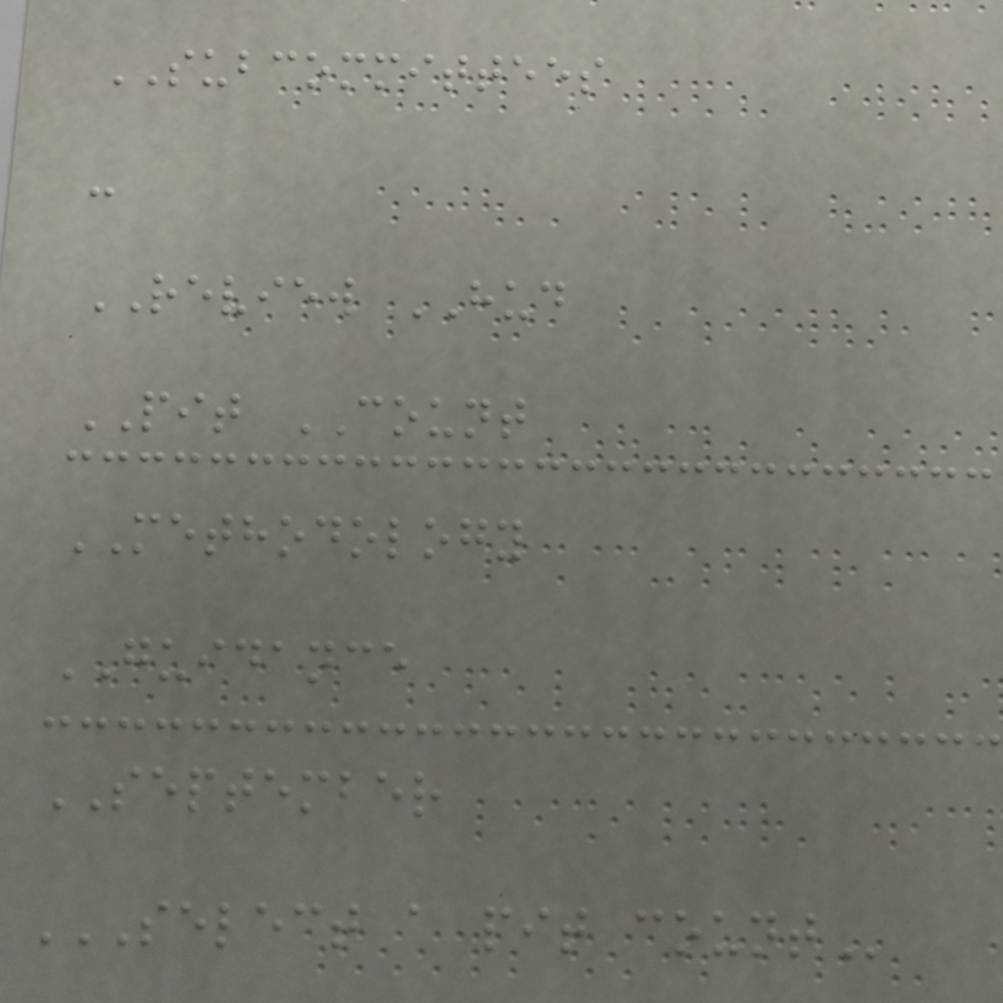SUBCOMMITTEES
-
REVIEW HUD
PIT COUNT
METHODOLOGY
GUIDANCE
SEPTEMBER
SELECT A PIT COUNT
